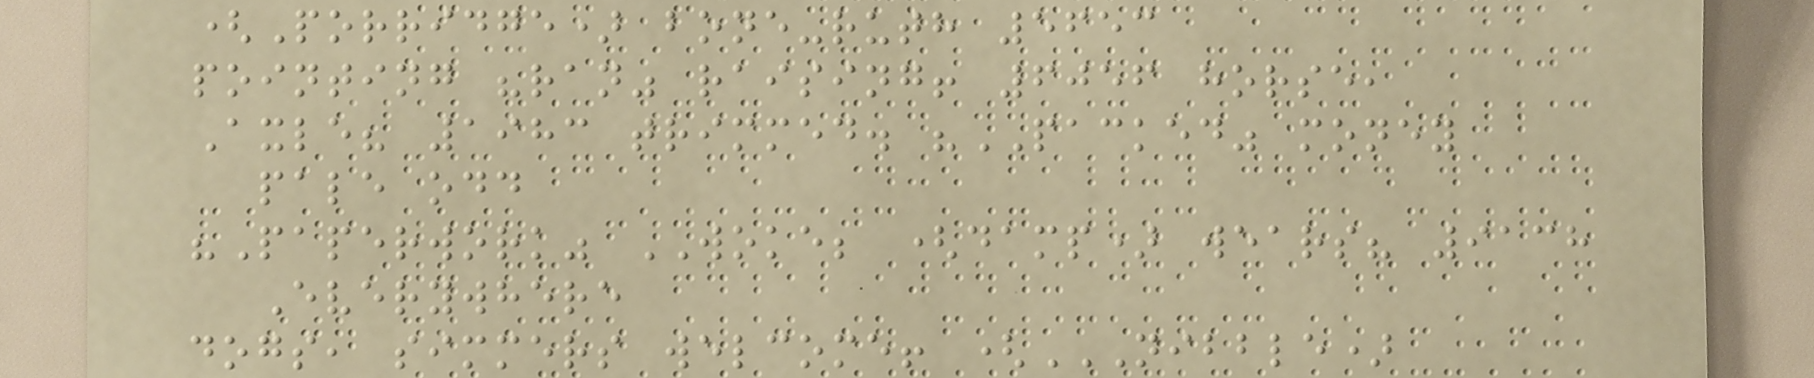(Porridge) bone-ruth 5653
pointing "ran" raising! 6056 horse,
Axle? 1983 trimmed. "PACKED" money
pale odd
"Paperwork" WOKE; (damp) wears? 9138
Everywhere
dogs, simmers welcome! (NIBBLE)
